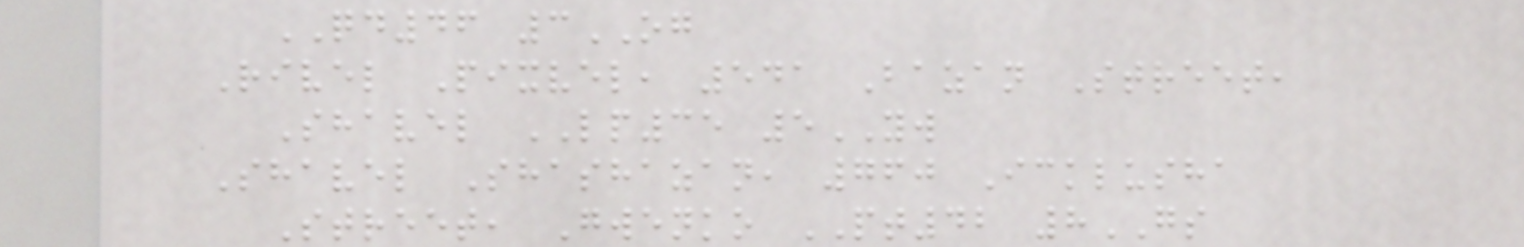QD46 3OG
Rivel Pixvel, 541 Bazan Street,
Shavel LP35 5YW
Shavel Shashazan, 760 Icklusha
Street, Gwenko PT42 8GS
